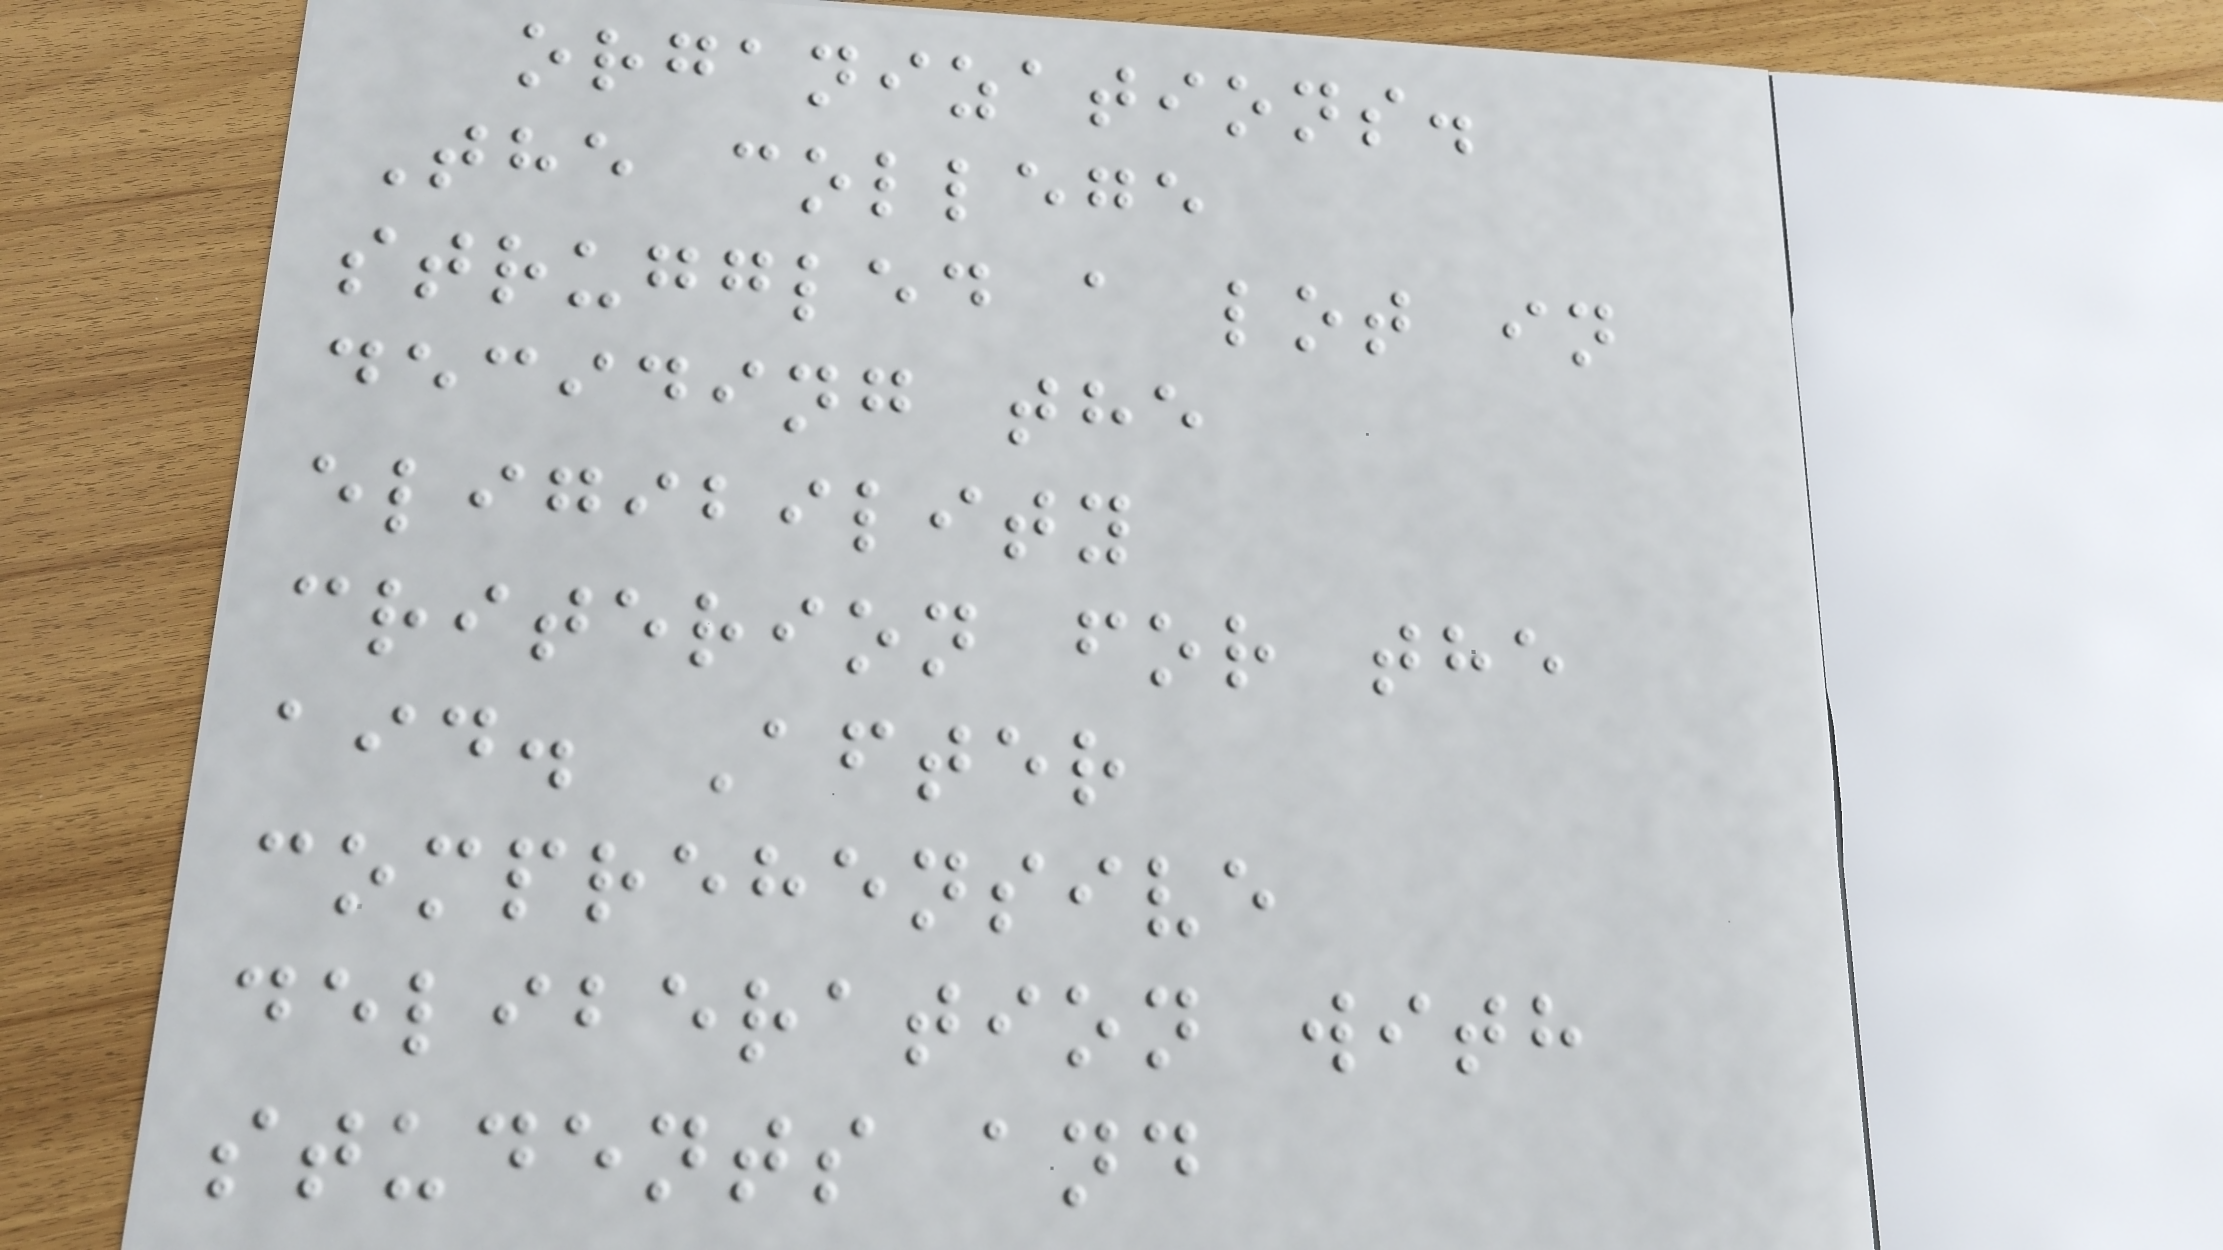organizations.
The college
struggled a lot in
deciding the
eligibility
criterion for the
aid. After
comprehensive
deliberation with
students and
